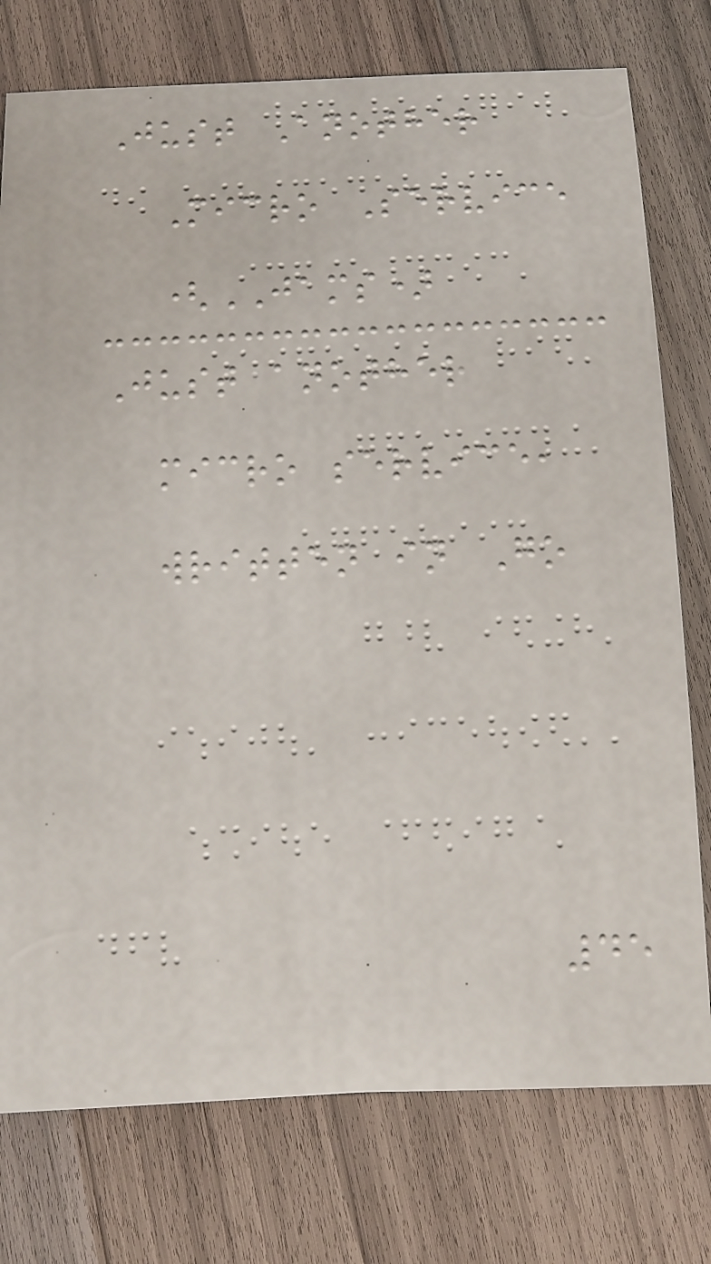Just Another
Micro Service
(JAMS)
Just another
micro service,
written in Go
45
